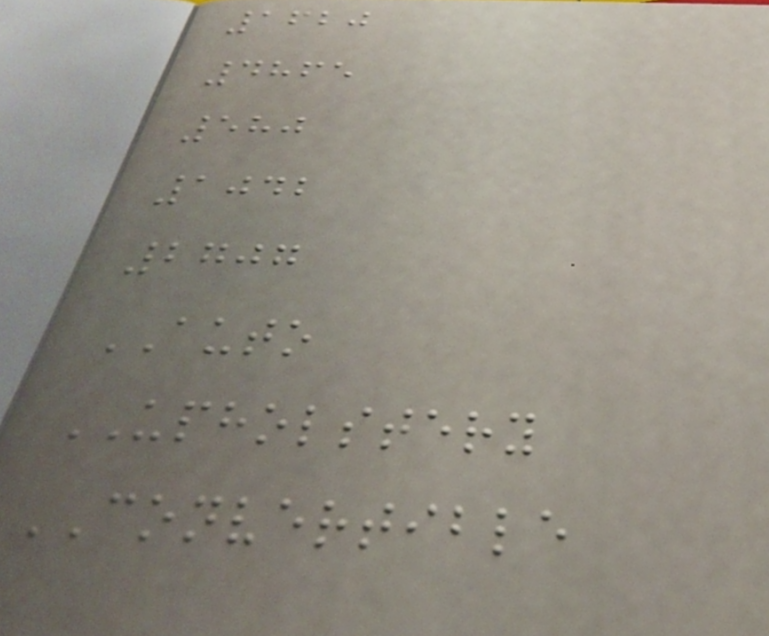1620
4865
580
1042
2707
AUTO
UPHOLSTERY
CONVERTIBLE
